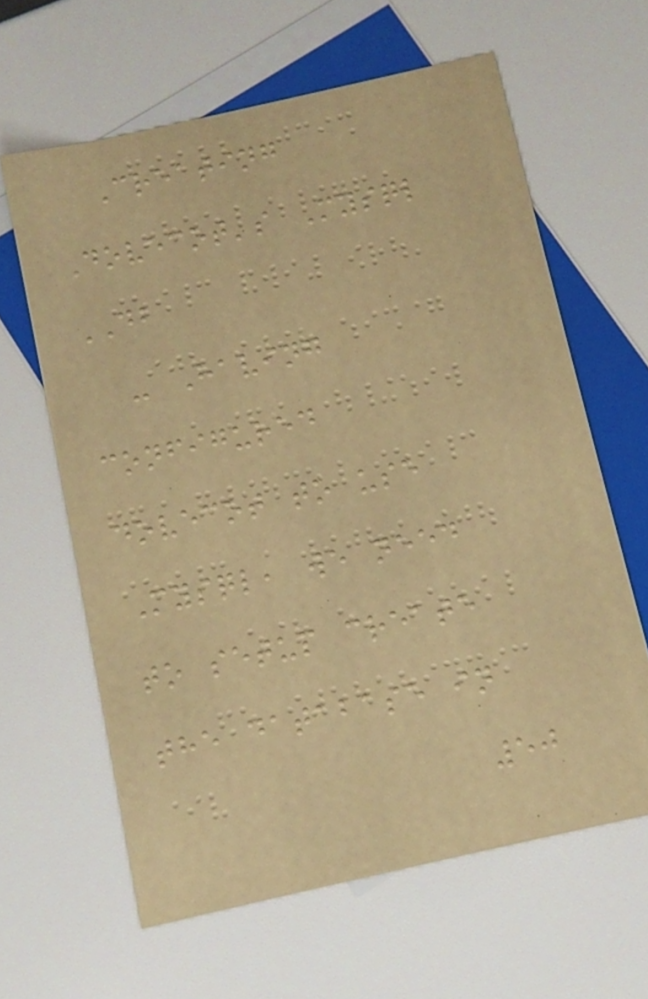Creating
Dovecot's Mysql
DB
- Having
configured
dovecot to use
Mysql, we need
to setup create
the database in
50
